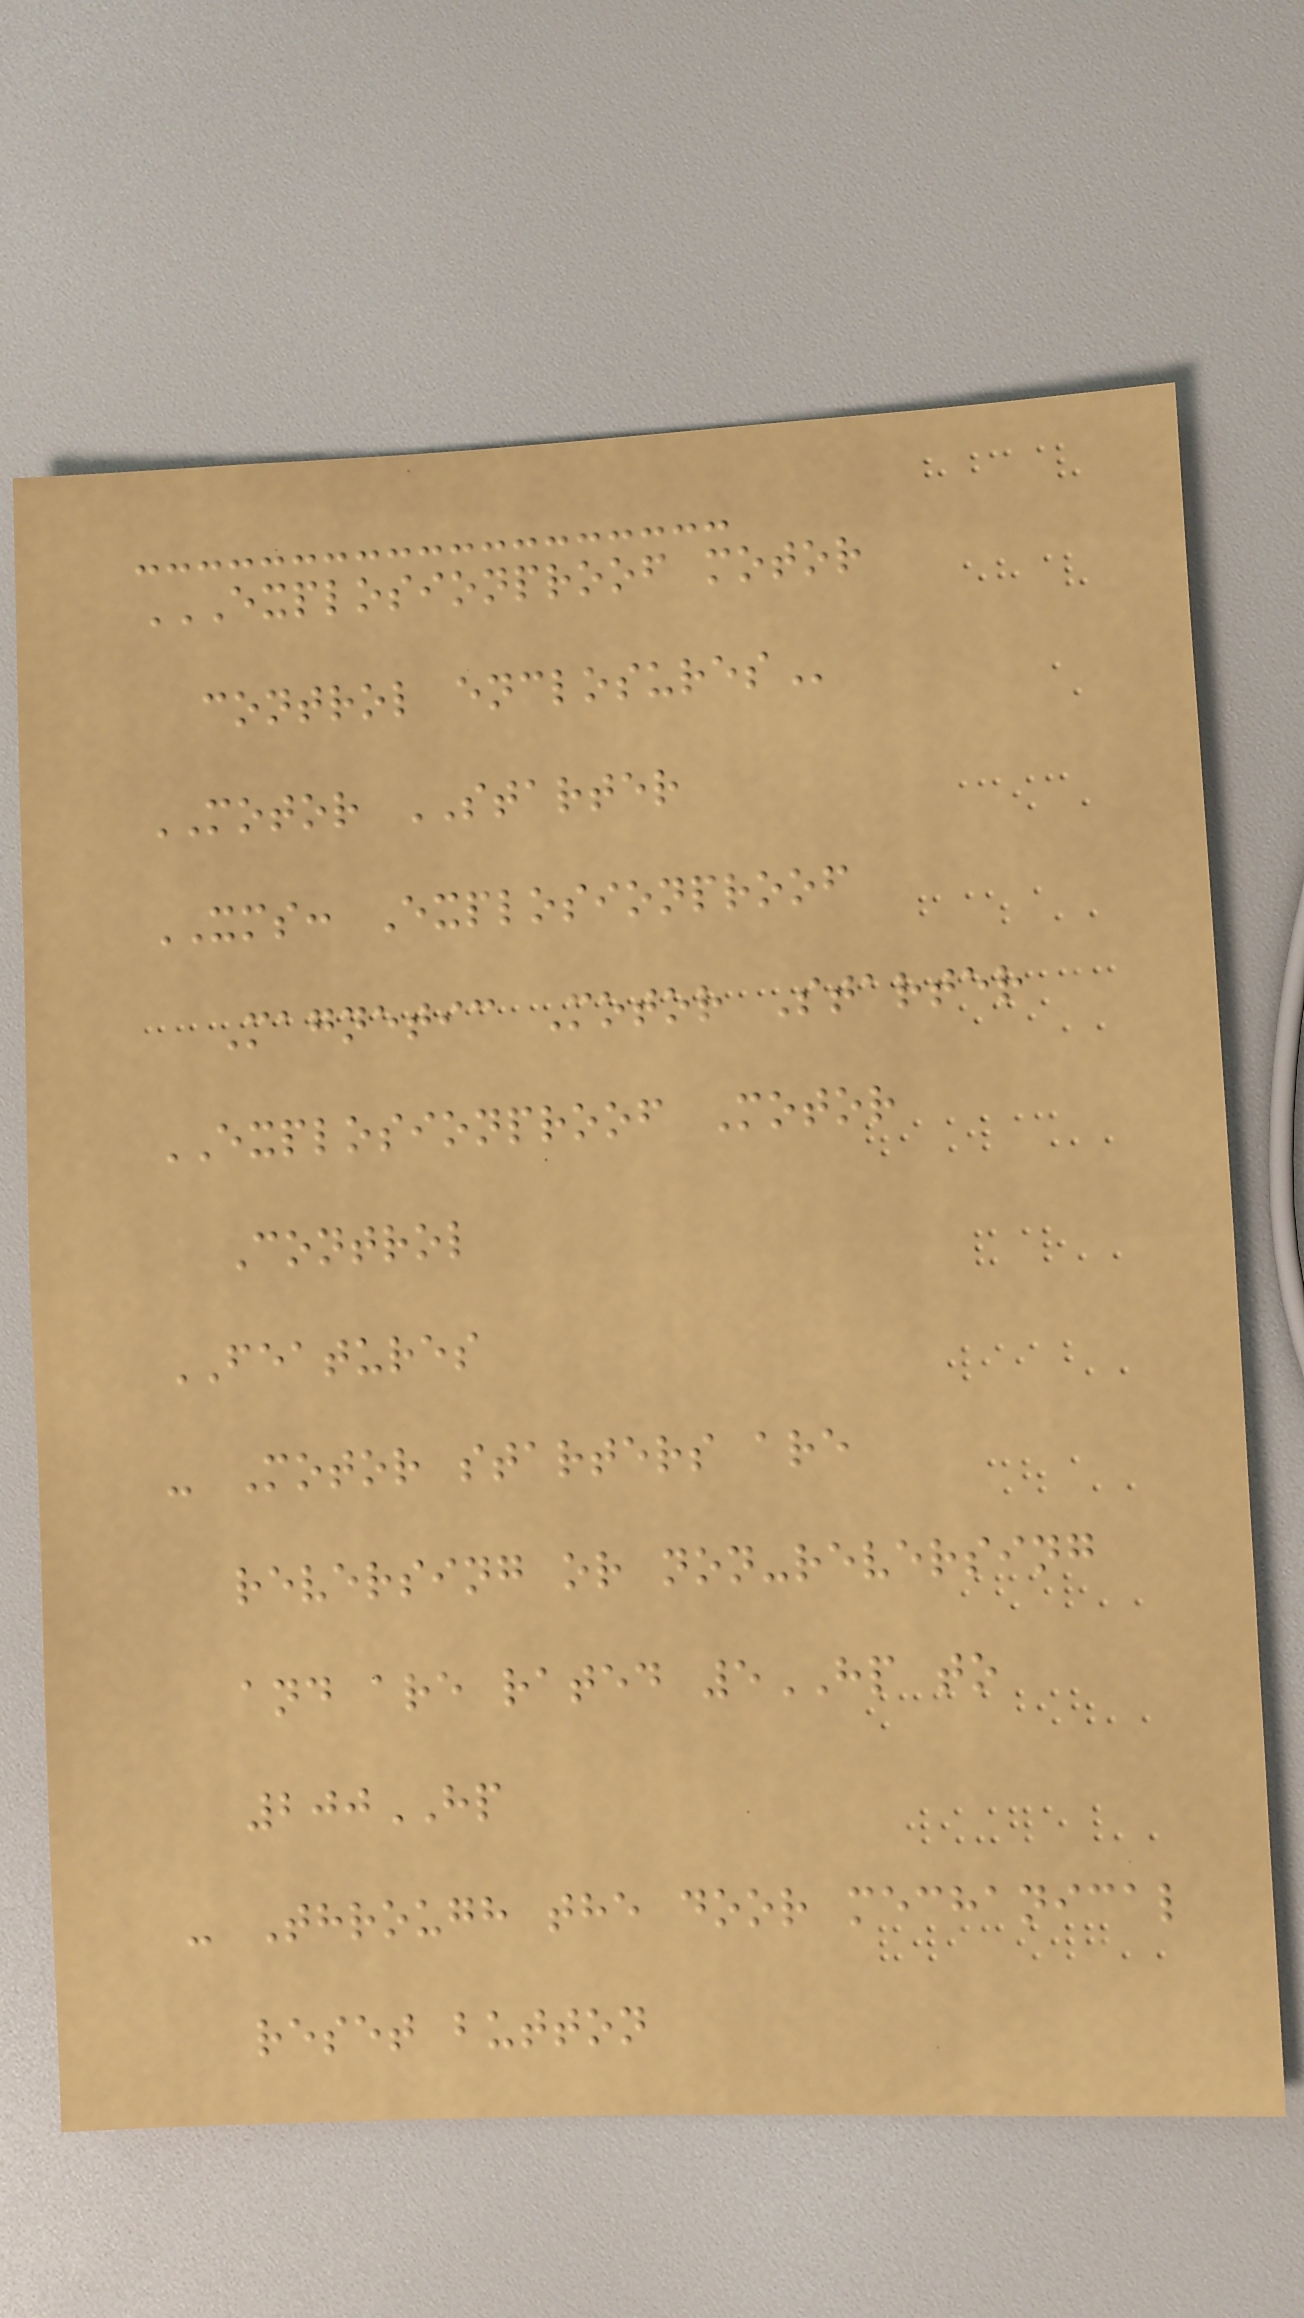EXPLOSIONPROOF MOTOR
CONTROL ENCLOSURES
MOTOR STARTER
XMS: Explosionproof
Magnetic Motor Starter
EXPLOSIONPROOF Motor
Control
FEATURES
- Motor starters are
reversing or non-reversing
and are rated 5HP to
200HP
- Through the door mechanical
reset button
